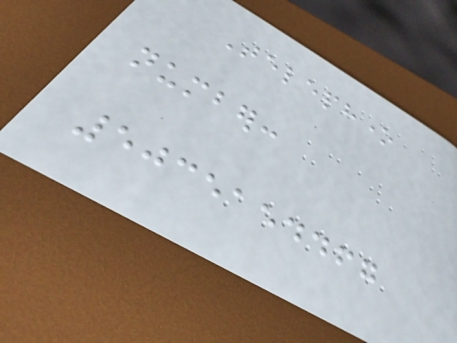Telephone
number:
5035154467
